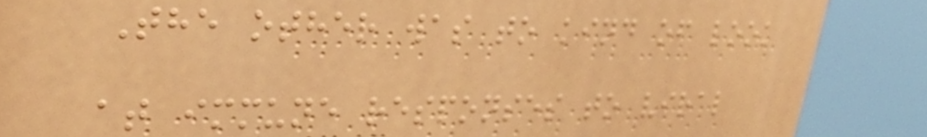The other was to kind of look
at immune responses to viral
